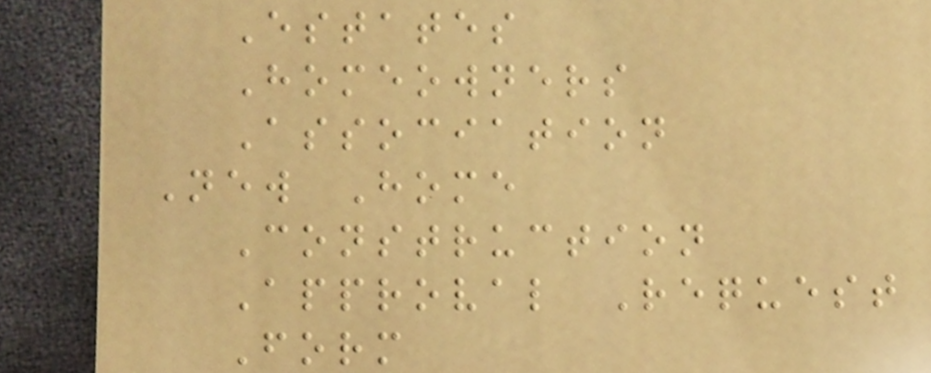Estates
Homeowners
Association
New Home
Construction
Approval Request
Form
